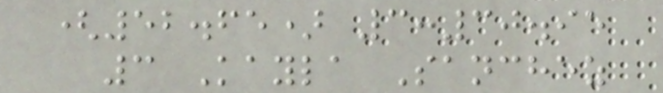(52.65) 3:30.95
3 Kayla Sanchez
